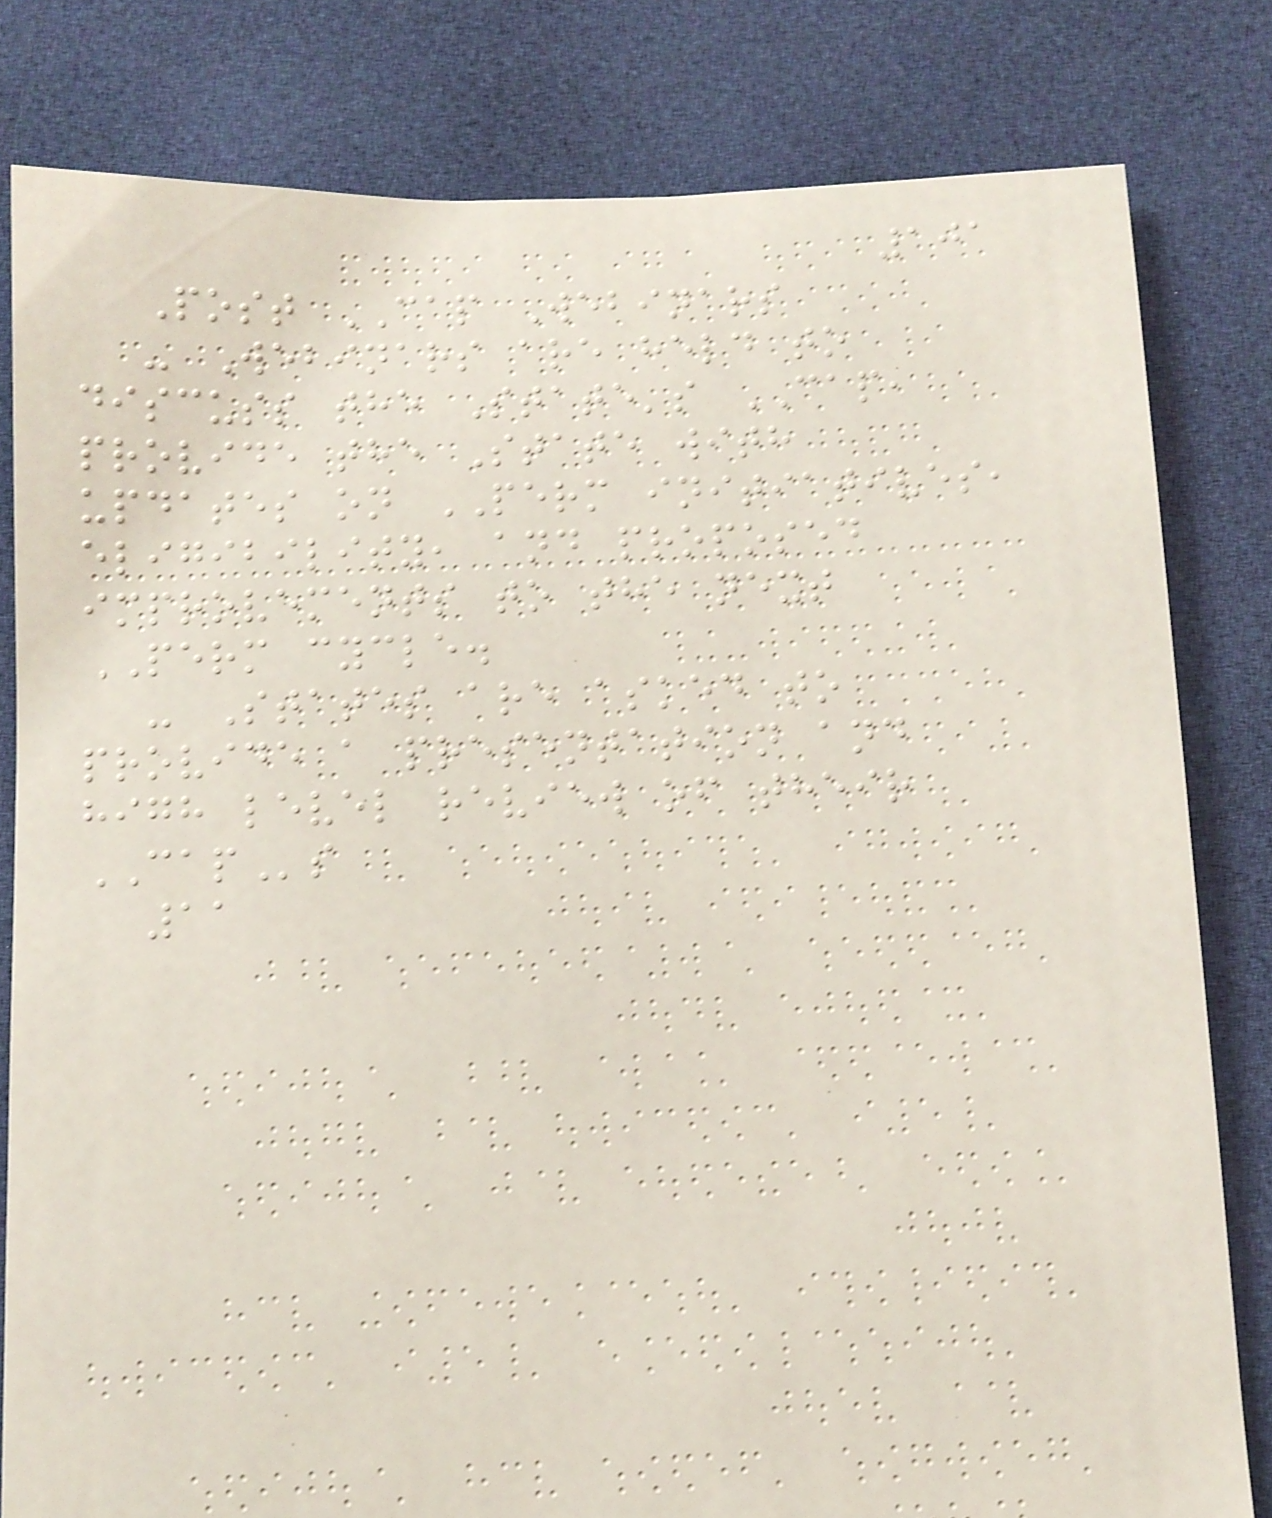101
Post CAP Webinars
- Webinars are held to
discuss the State's CAP,
provide the State with
updates on PERM initiatives,
eligibility, and proposed
improvements to the next
PERM cycle.
- States are asked to
provide a presentation and
high level review of their
CAPs
11
